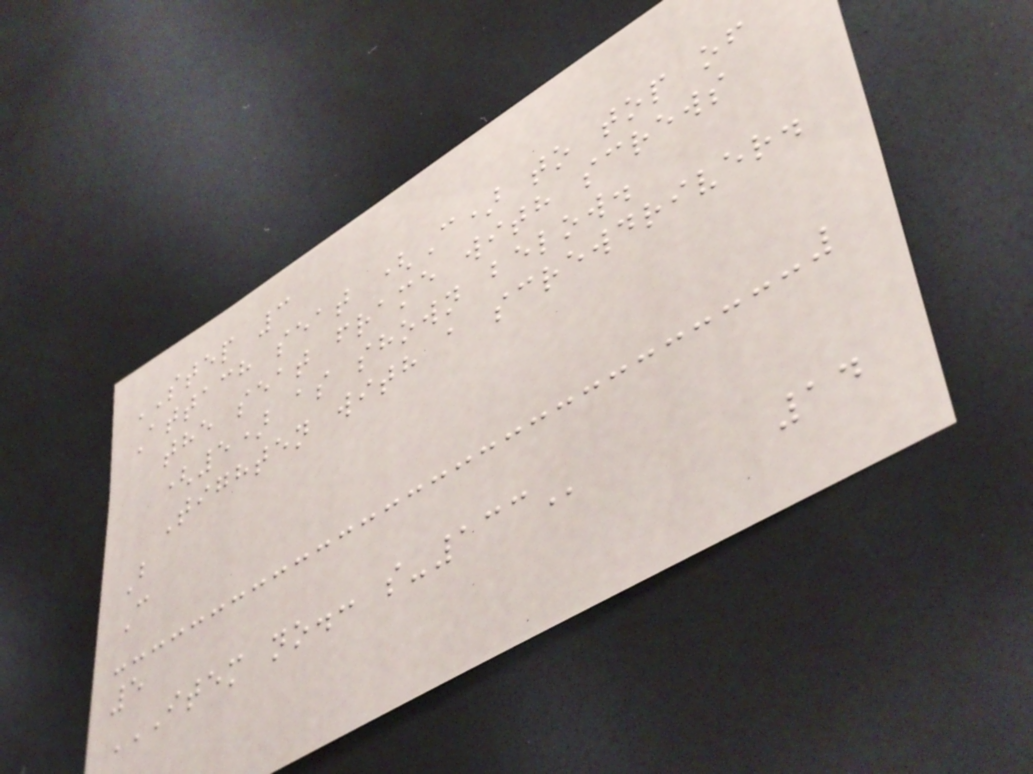STEP 3
Attach seat (C) to top of
the seat frame with screws
(5) as shown below.
Tighten with a screwdriver.
B
C
5
ITEM NO.: S-133
14
